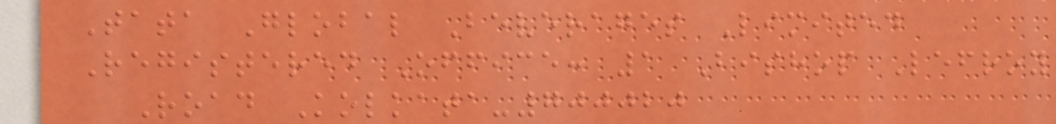Tata Global Beverages Limited
Registered Office: 1 Bishop Lefroy
Road Kolkata-700020
